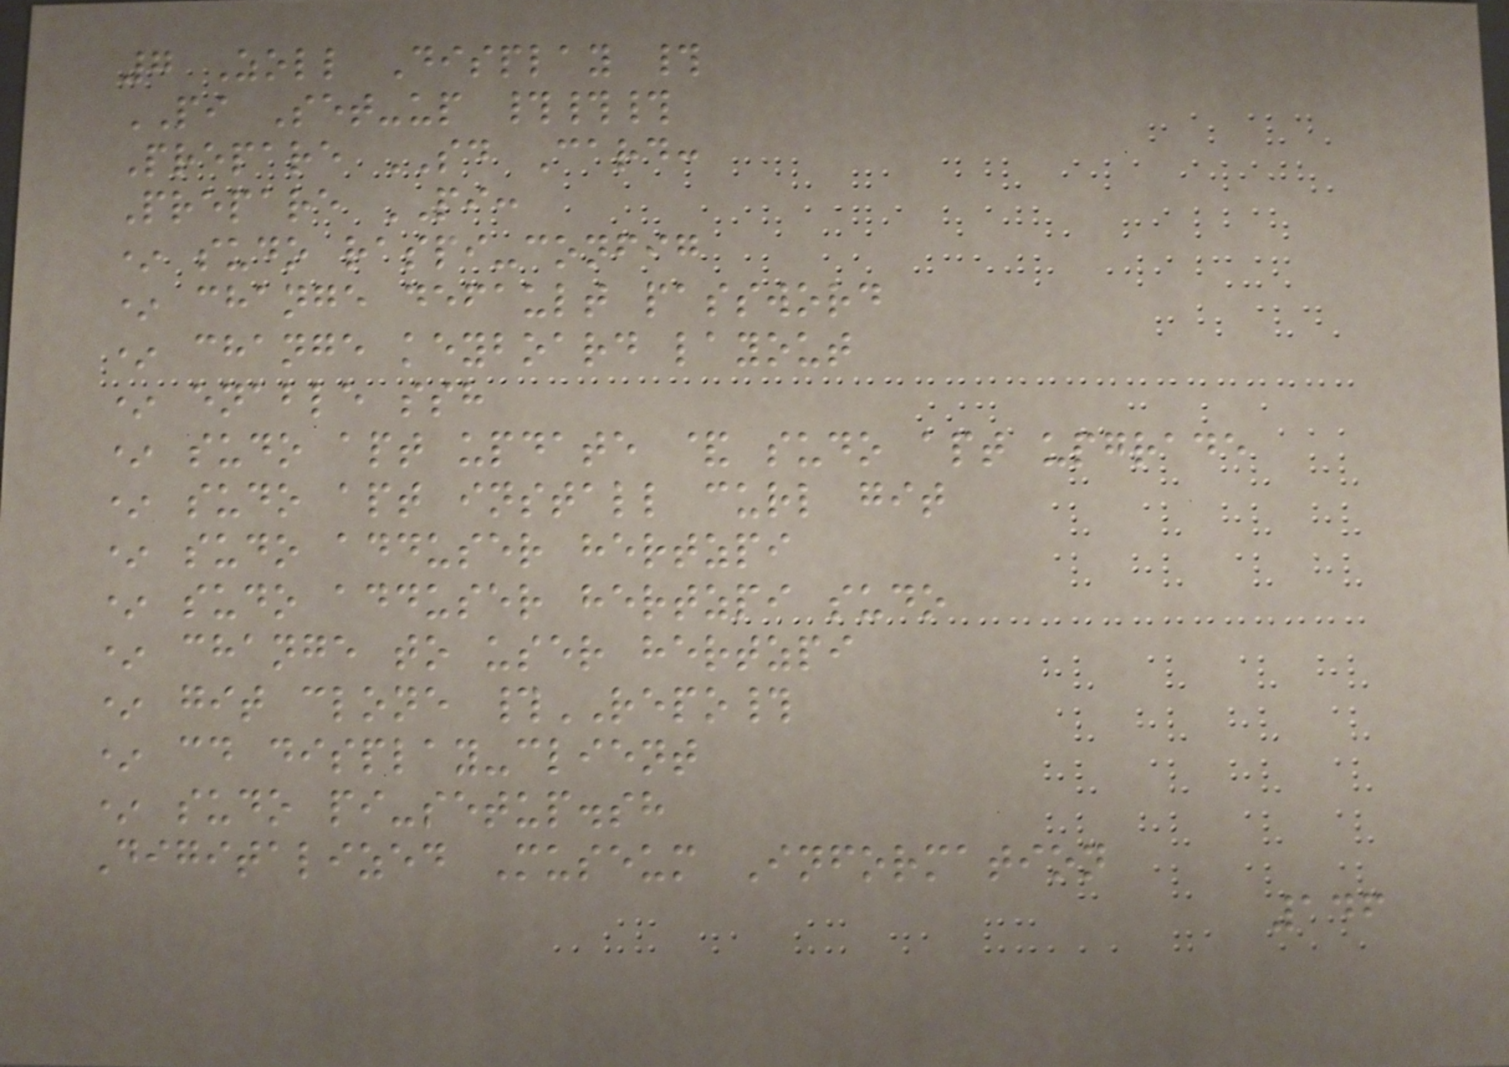7 Zoll Display #
PI Set-up ###
Prepare SD Card:
Prepare PI:
* sudo raspi-config
* change default password
* change keyboard layout
* enable ssh
* sudo apt update & sudo apt upgrade
* sudo apt install curl git
* sudo adduser hertzpi
* sudo adduser hertzpi sudo
* change to user hertzpi
* git clone #REPO#
* cd display-client
* sudo pi-setup.sh
Digitalized Museum Information
146
